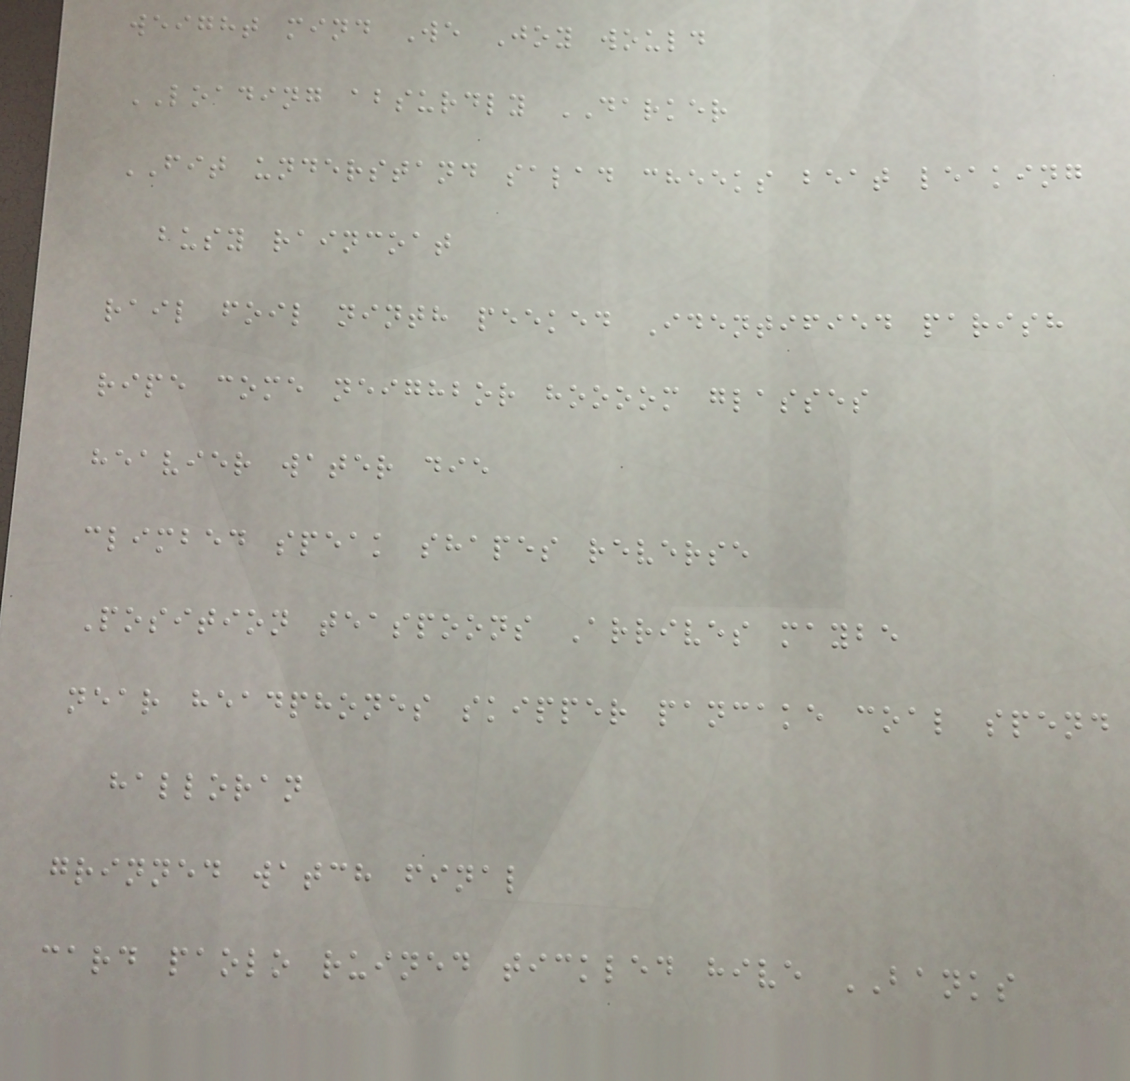weight mind We Joy would
LOADING absurdly DARKER
FIT understand salad cheeks beat leaking
busy raincoat
rail foil ninth peeked Identified parish
ripe come neighbor hoooom glasses
heavier water die
climbed speak shapes reverse
Position teaspoons Arrives maybe
near headphones skipper pancake coal spend
halloran
grinned watch final
card paolo ruined tickled hive BANKS
